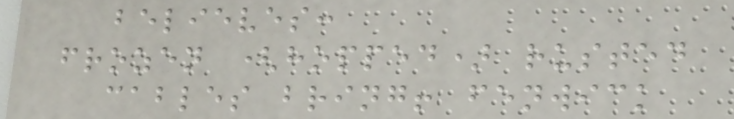believes:
frozen (hopped) rusted
cables bring! fenwick
